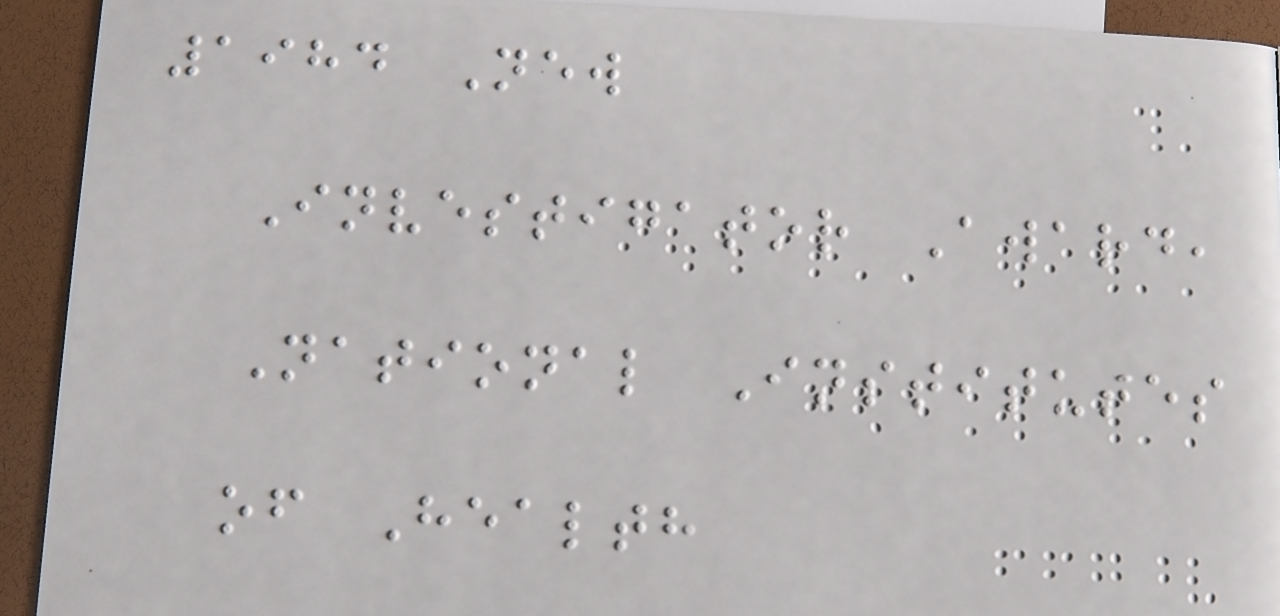1984 New
Investigator Award,
National Institutes
of Health
